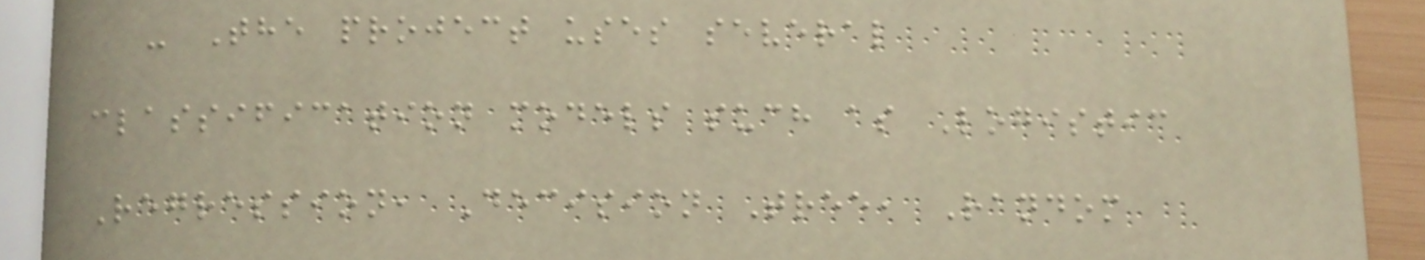- The project uses several
classification models such as Logistic
Regression, Decision Tree, Random
